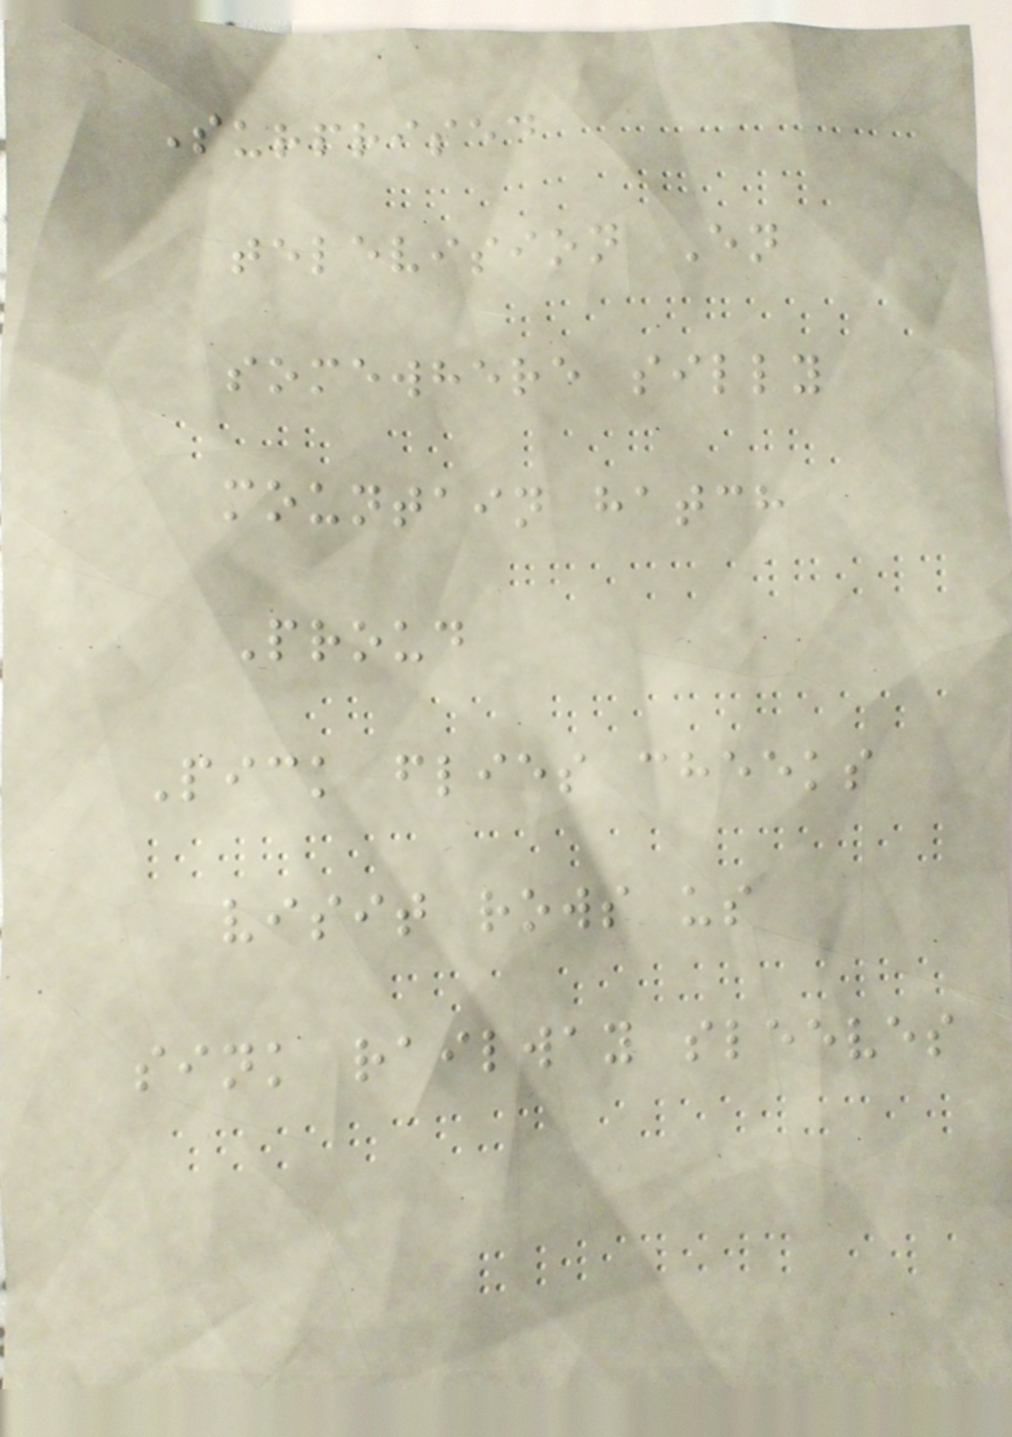Surprised
television En
somewhere silly
mountain hatch
Proud
Pick flies cheeks
visit rows us
sink railway sleeves
